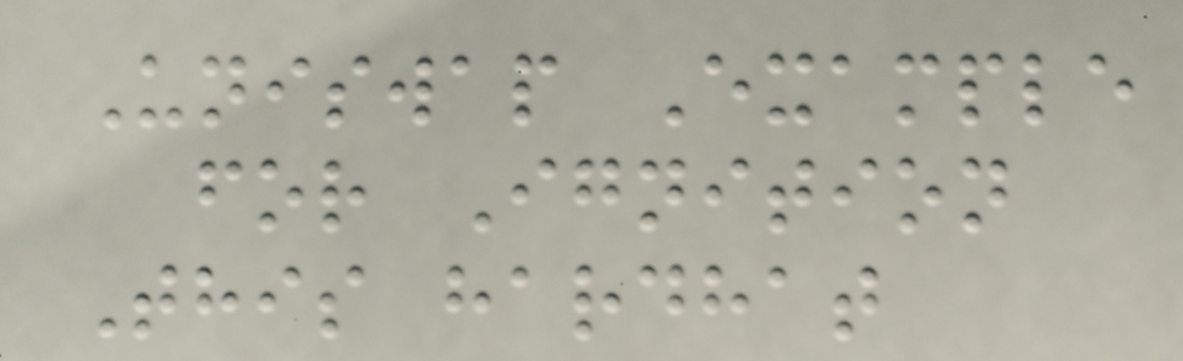Uniswap Example
for Ignition
This hardhat
